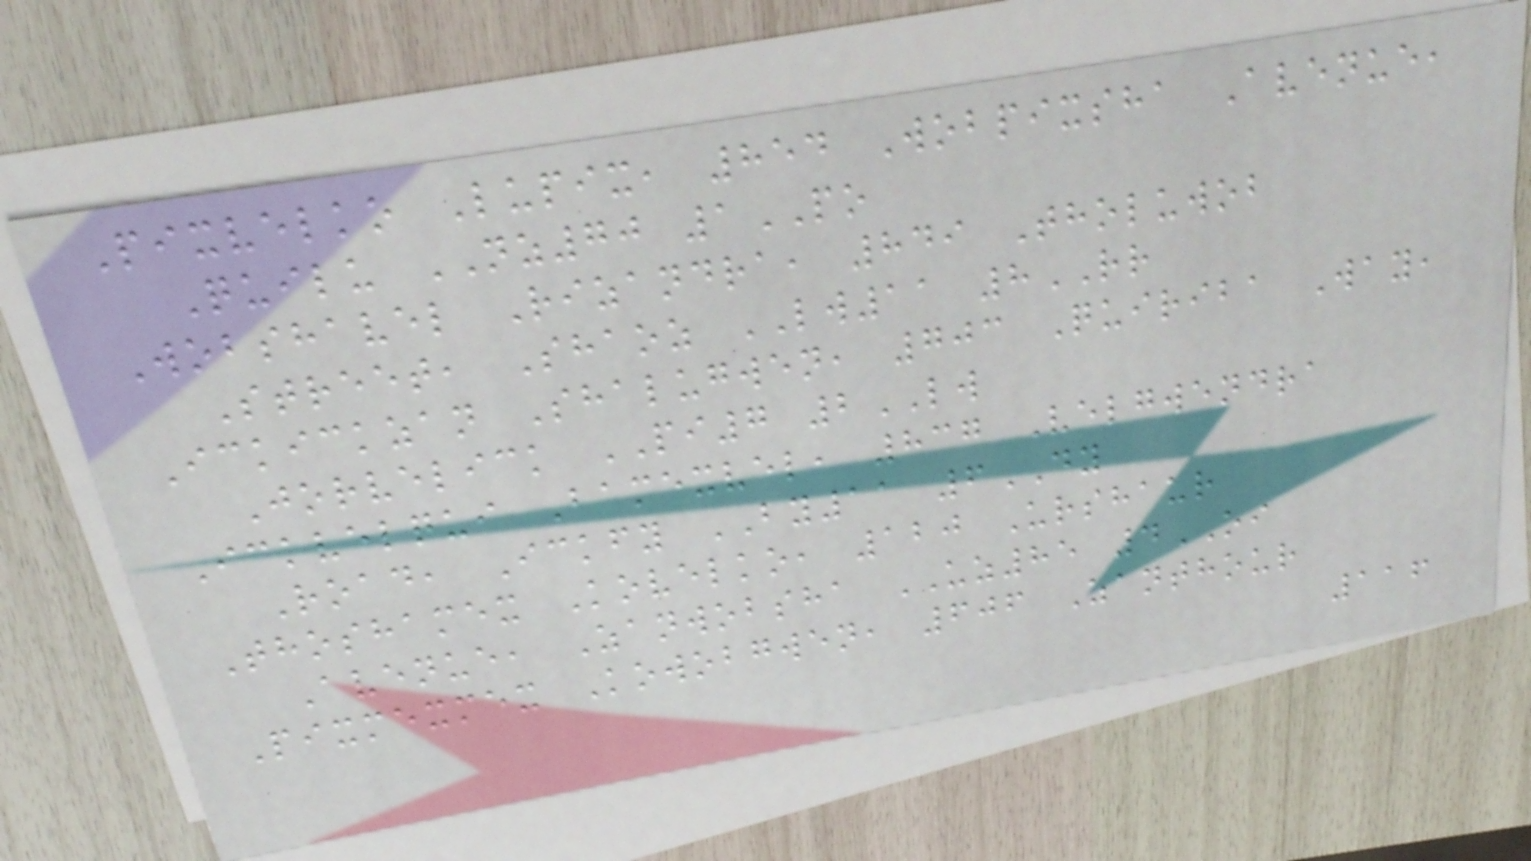Pixvelko Lupix, 854 Wobpixsha Avenue,
Quilu NZ70 1PO
Wobshavel Rizandra, 849 Tholuwob
Street, Shaoz LW11 8RR
Ickickzan Shalugwen, 703 Quiriba Way,
Jorvelick PI7 2LW
Ickvelqui Bamexvel, 837 Velgwendra
Road, Ickfy BY11 6DY
Thoshamex Kovelko, 120 Urshaur
Avenue, Zanwobsha UZ85 4OI
Pixmexmex Kowobgwen, 606 Zanthour
116
